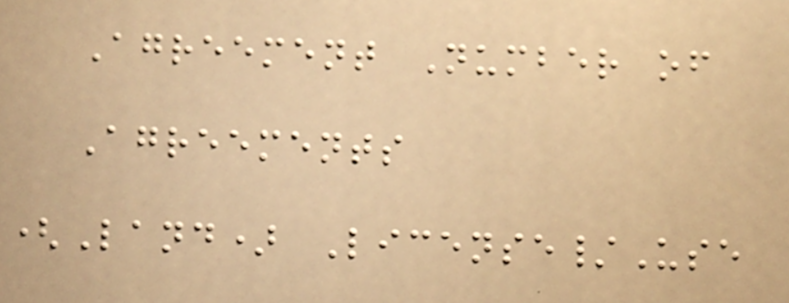Agreement Number of
Agreements
(Land) License/Use
